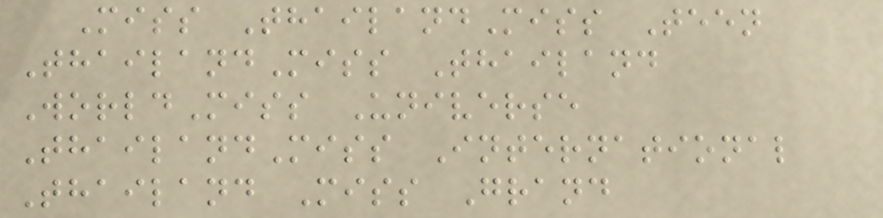Miss ThailandMiss Teen
ThailandMiss Thailand
WorldMiss Universe
ThailandMiss International
Thailand Miss Grand
